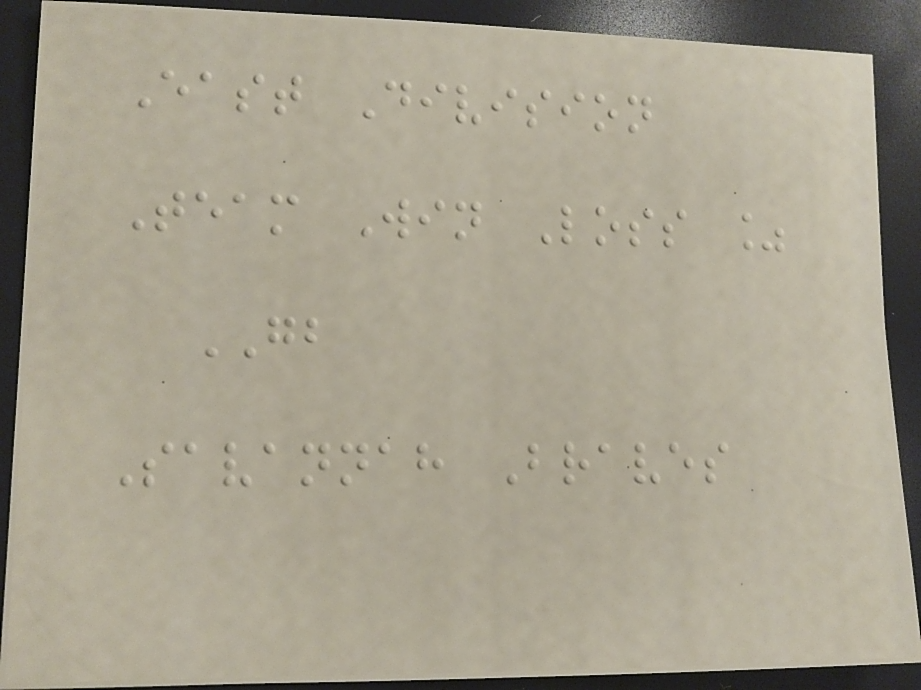East Division
Team Win Loss %
GB
Savannah Braves
